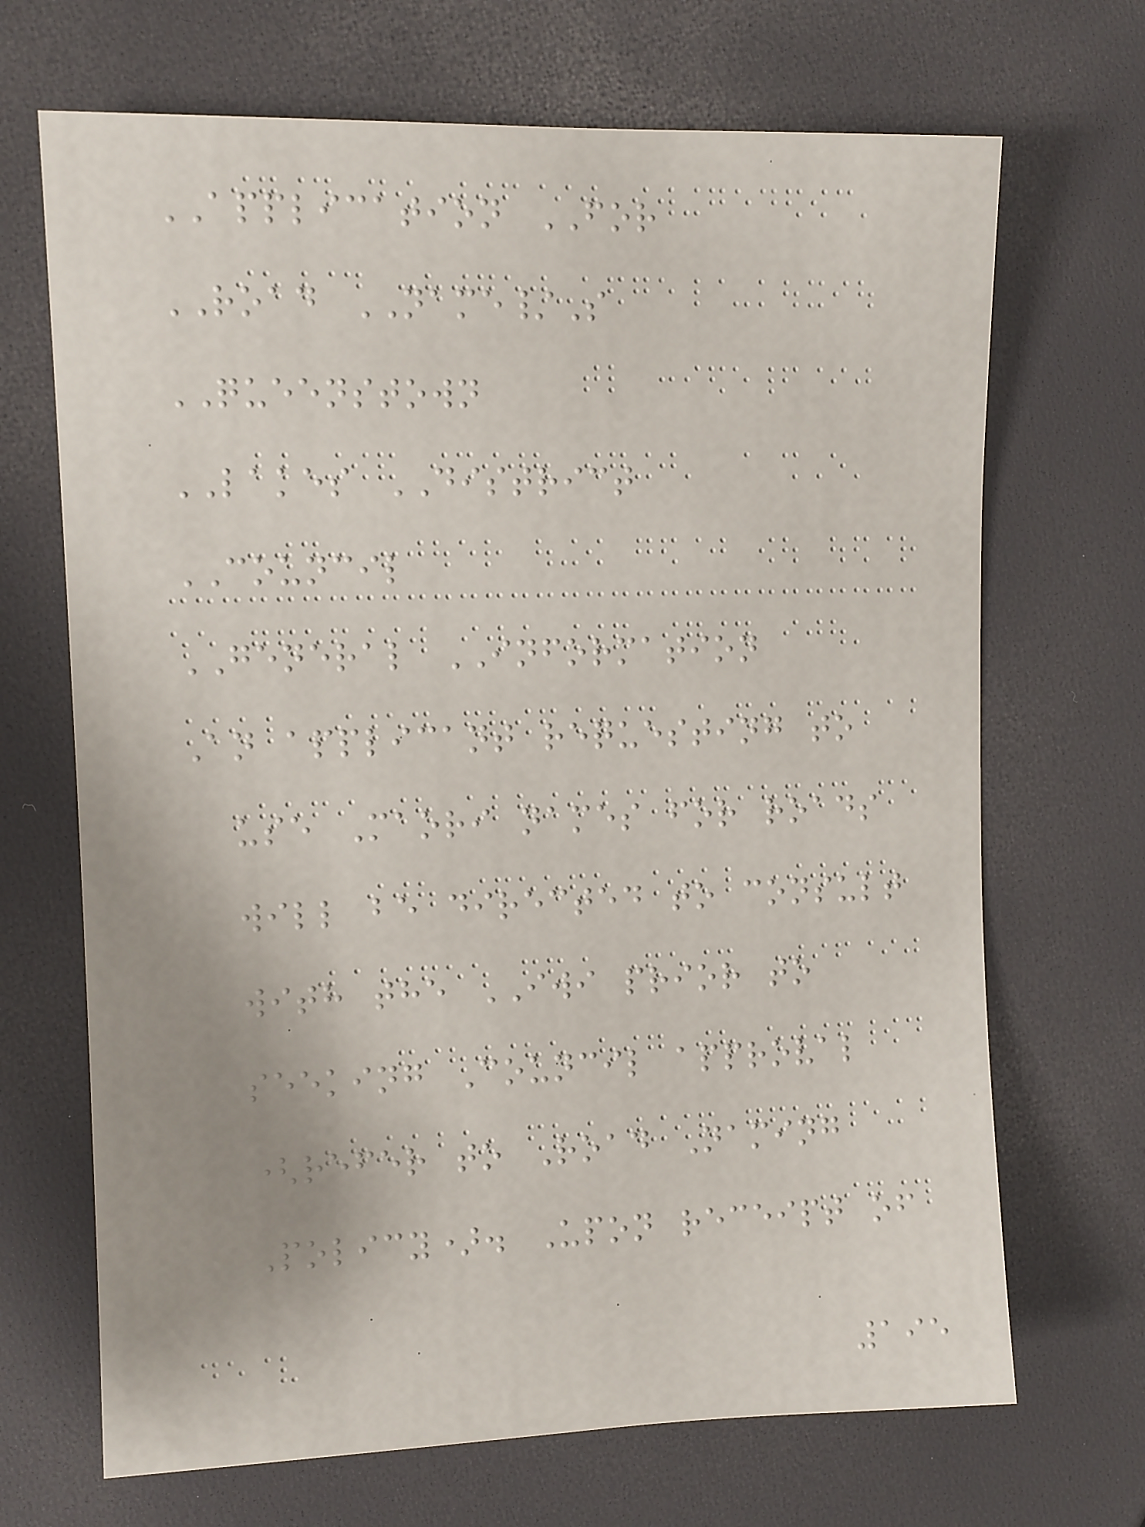APPLICATION FOR
ROAD NAME/S
QUEENSTOWN
LAKES DISTRICT
COUNCIL
GENERAL INFORMATION
An applicant requesting to
use Maori names for roads
will be directed to consult
with the IWI prior to
seeking Council approval
(refer to Road Naming
Policy). Upon receipt of
195
